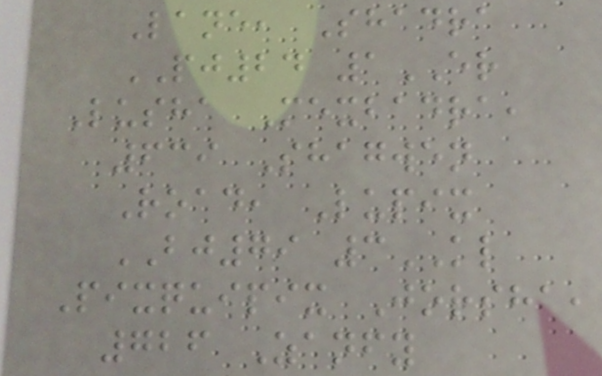Lane, Shadra
PJ24 1ER
Lusha Mexbadra,
639 Shagwen
Road, Lupix
BJ79 3KL
Pixquipix Jorsha,
726 Zanfy
